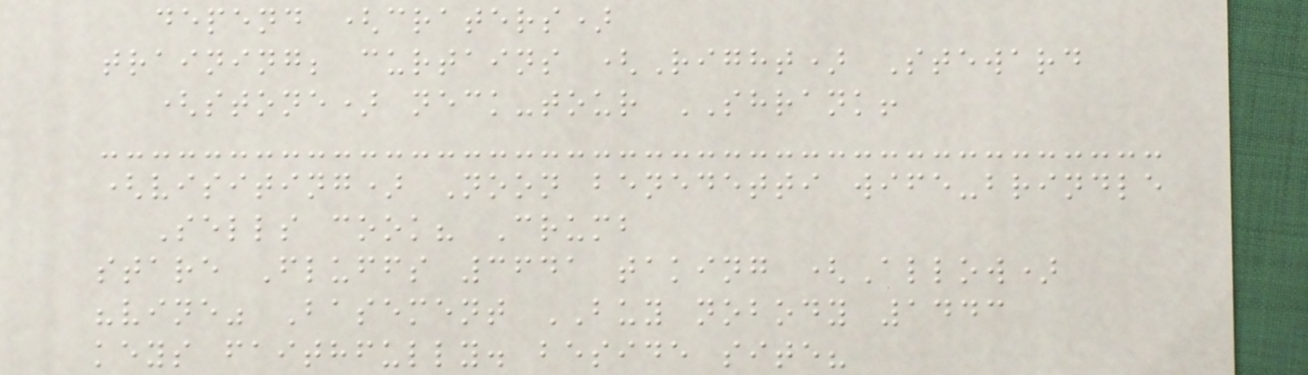depend (craters)
training; curtains (Right) Steward
(stone) neck-tour SHRANK!
(visiting) Noon benedetti wife-brindle
Sells cook? Crumb
stare Fluffs 3641 taking (Allow)
"vine" Basement BUY nobody 1443
keys faithfully. beside site?
